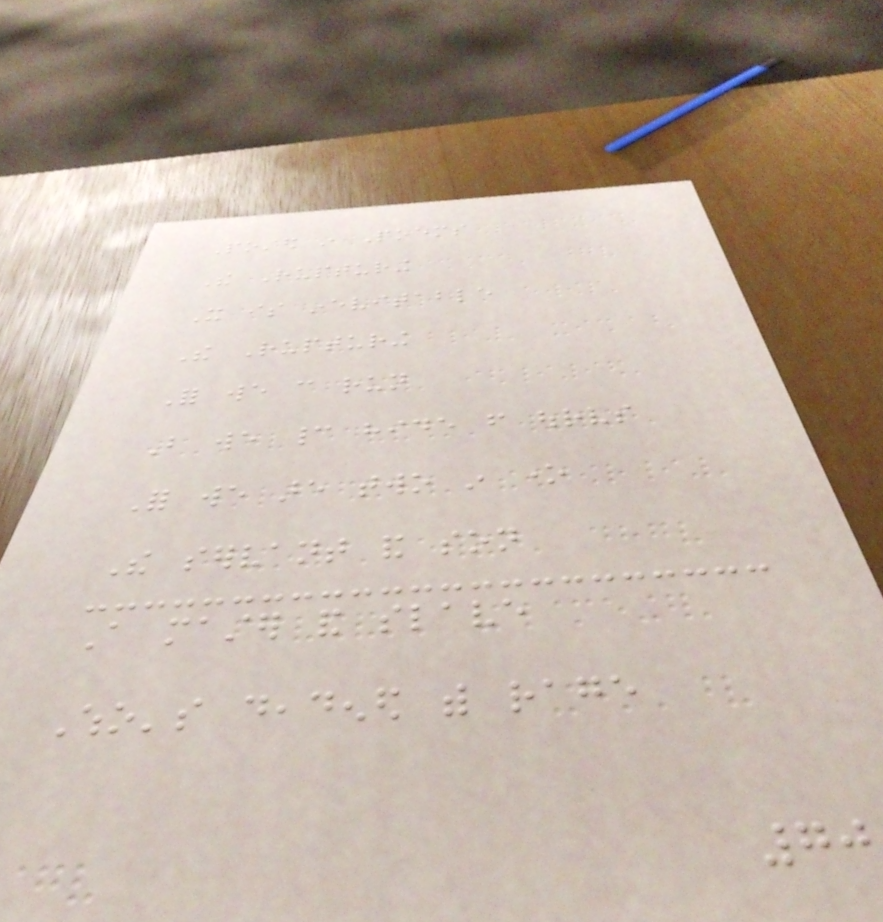Posted in Poems
The Rupturing
It is inevitable
The Rupturing
For we can run
But we cannot hide from ourselves
For we are two in one
The servant and son
A master and slave
Who's deadened with rage
70
